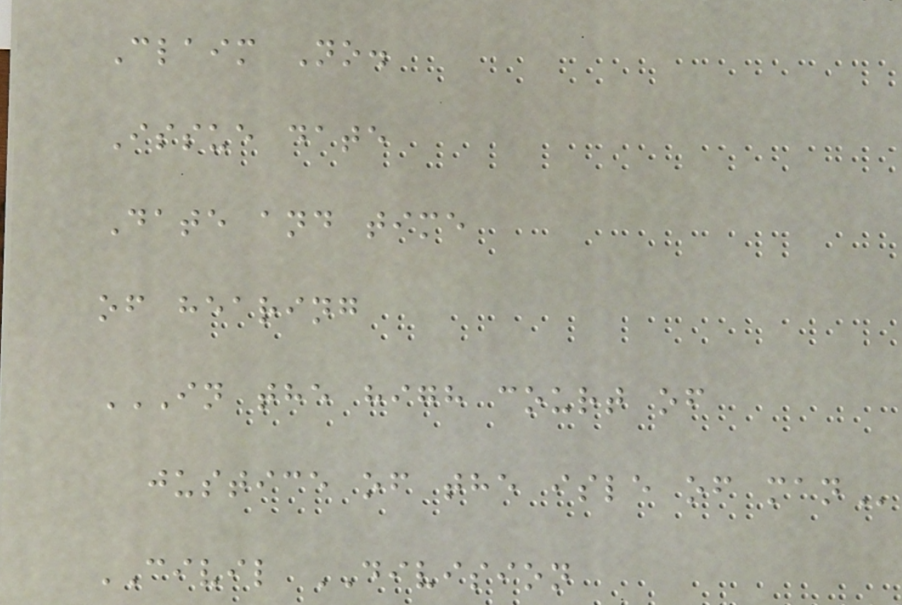Claim No.
Issue date
Date and time
of hearing
IN THE HIGH COURT OF
JUSTICE OF THE ISLE OF MAN
CIVIL DIVISION
